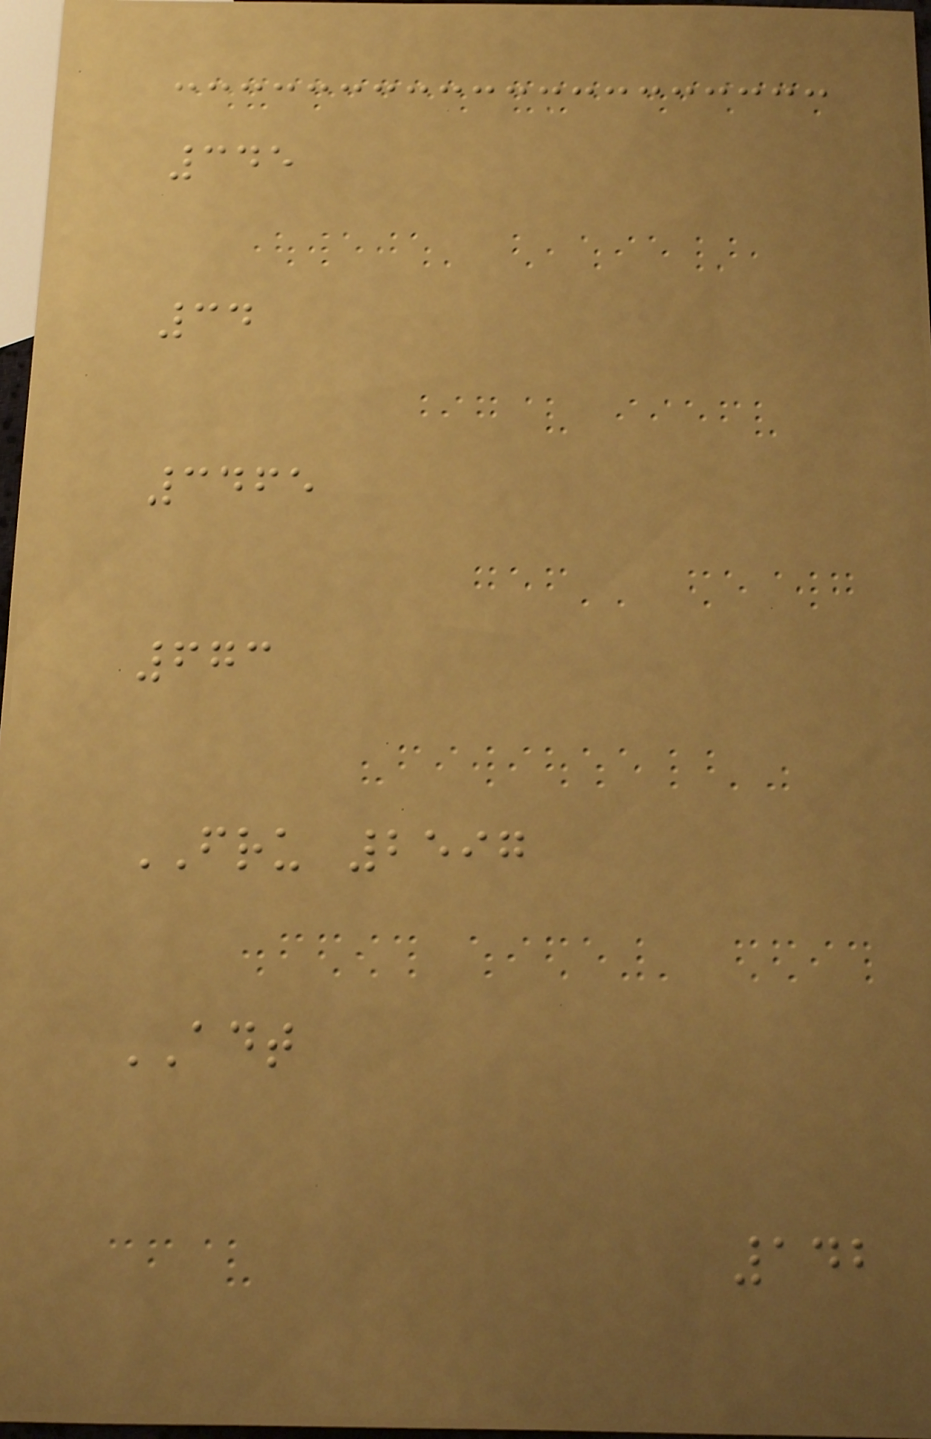345
34
3465
673
FRU 2597
ADT
142
